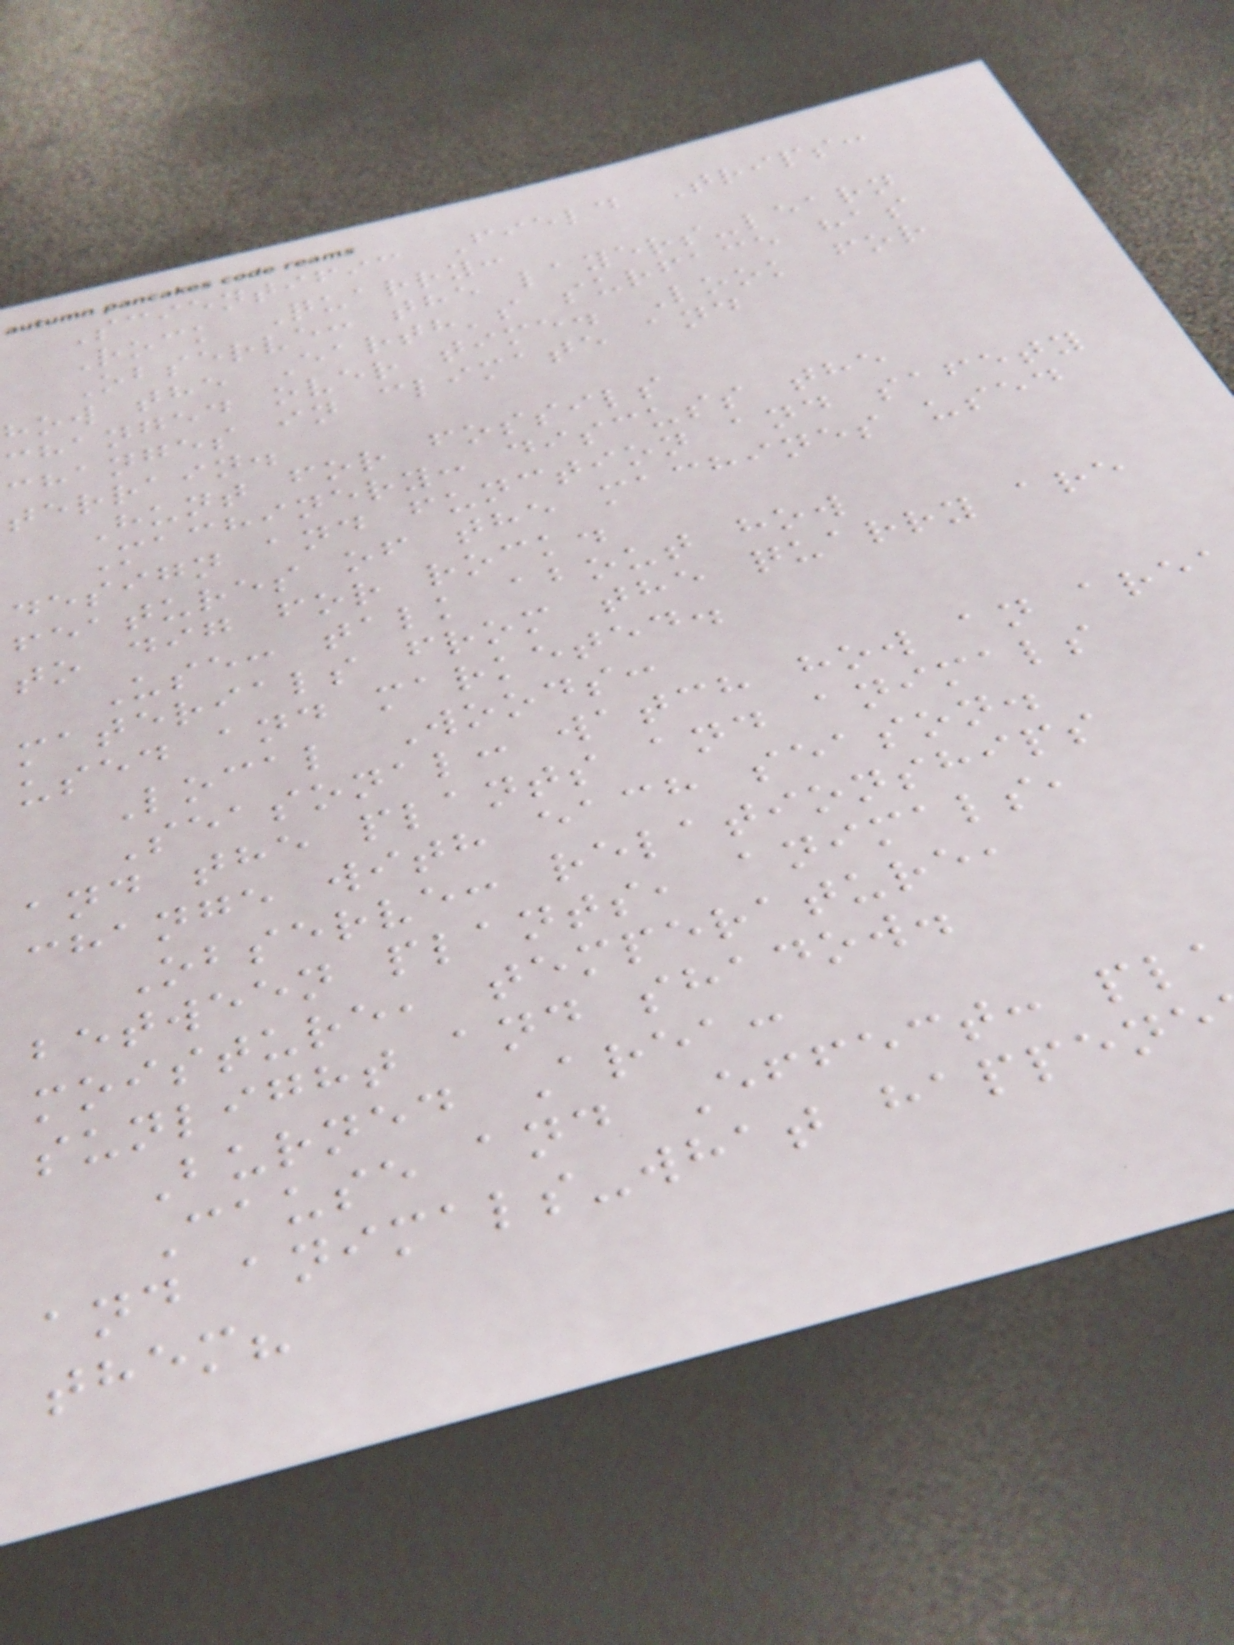Scientific Field Trips:
Rock Quarry:
Observe: the layers-learn
how the Earth's surface has
changed over time. Look for
changes in climate and
terrain.
Hunt for fossils
Machinery: discuss the
design and function and safety
features of the machines used
to dig for rock.
Use: talk about how
materials from the quarry are
used and marketed.
Local Woods:
Seasonal: watch how an are
and the plants and animals
change with each season.
Observe: relationships
between plants, animals,
moisture, temperature,
sunlight and shadow.
Burned Area:
Cause and Effect: pl
and animals-what happene
them?
